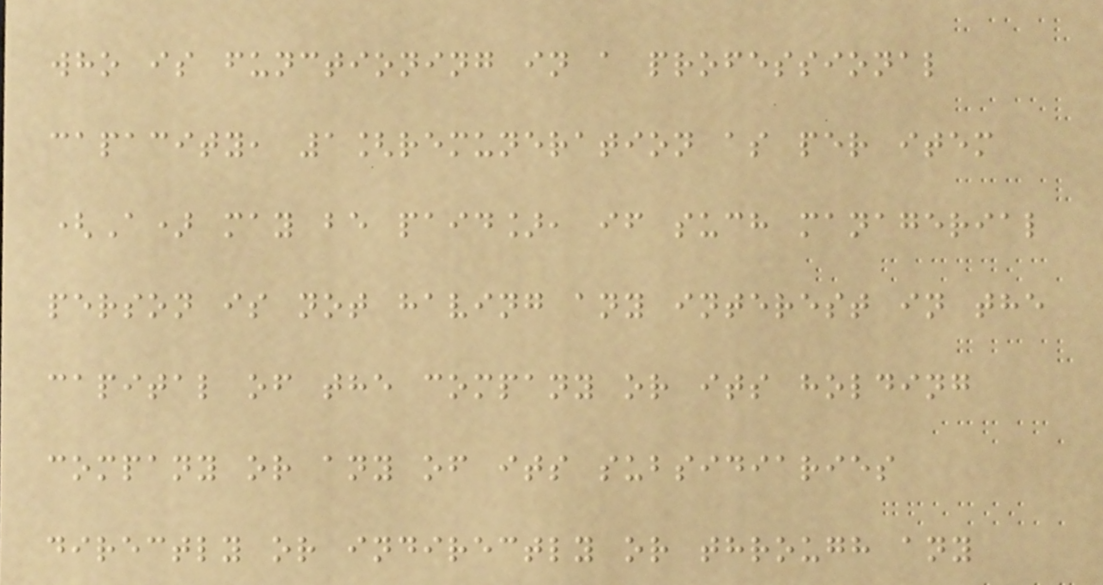who is functioning in a professional
capacity, 1[remuneration as per item
(A) may be paid], if such managerial
person is not having any interest in the
capital of the company or its holding
company or any of its subsidiaries
directly or indirectly or through any
